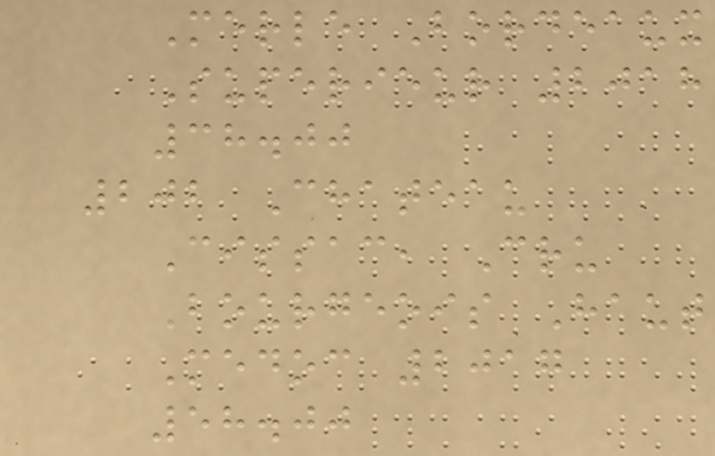Merle Bordeaux
Superieur 2018
38.00
202 Chateau
Cissac, Cru
Bourgeois Haut
Medoc 2017
58.00
